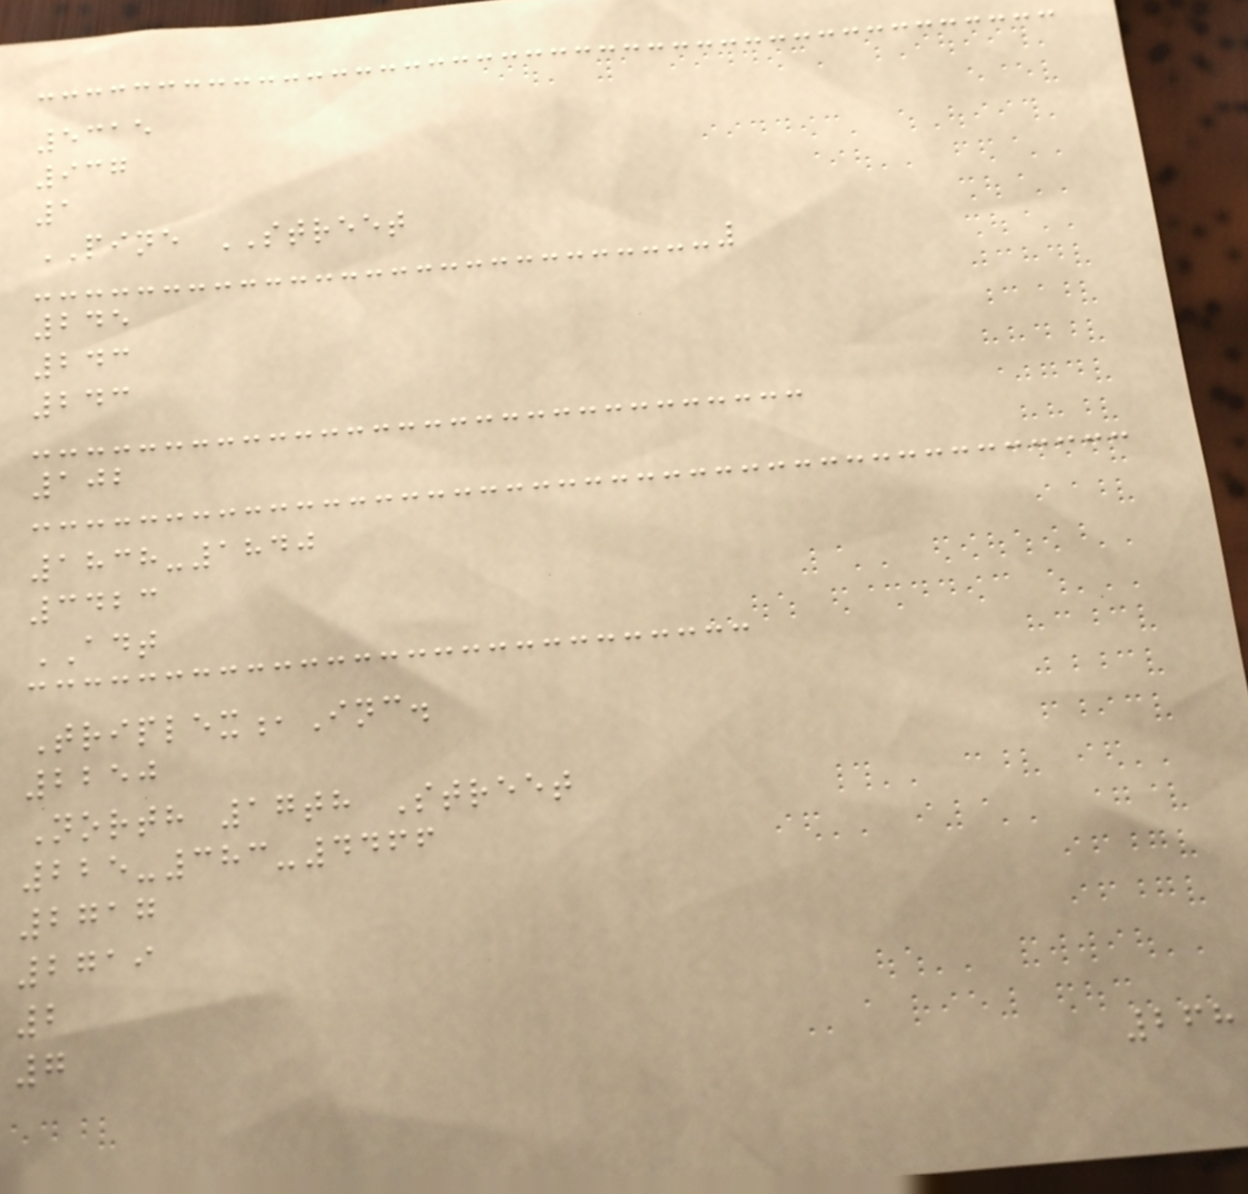5315
937
1
PINE STREET
245
243
243
102
1838-1840
3423
ADT
Triplex,Inc.
2250
North 17th Street
225-383-4466
2717
2719
2
7
268
